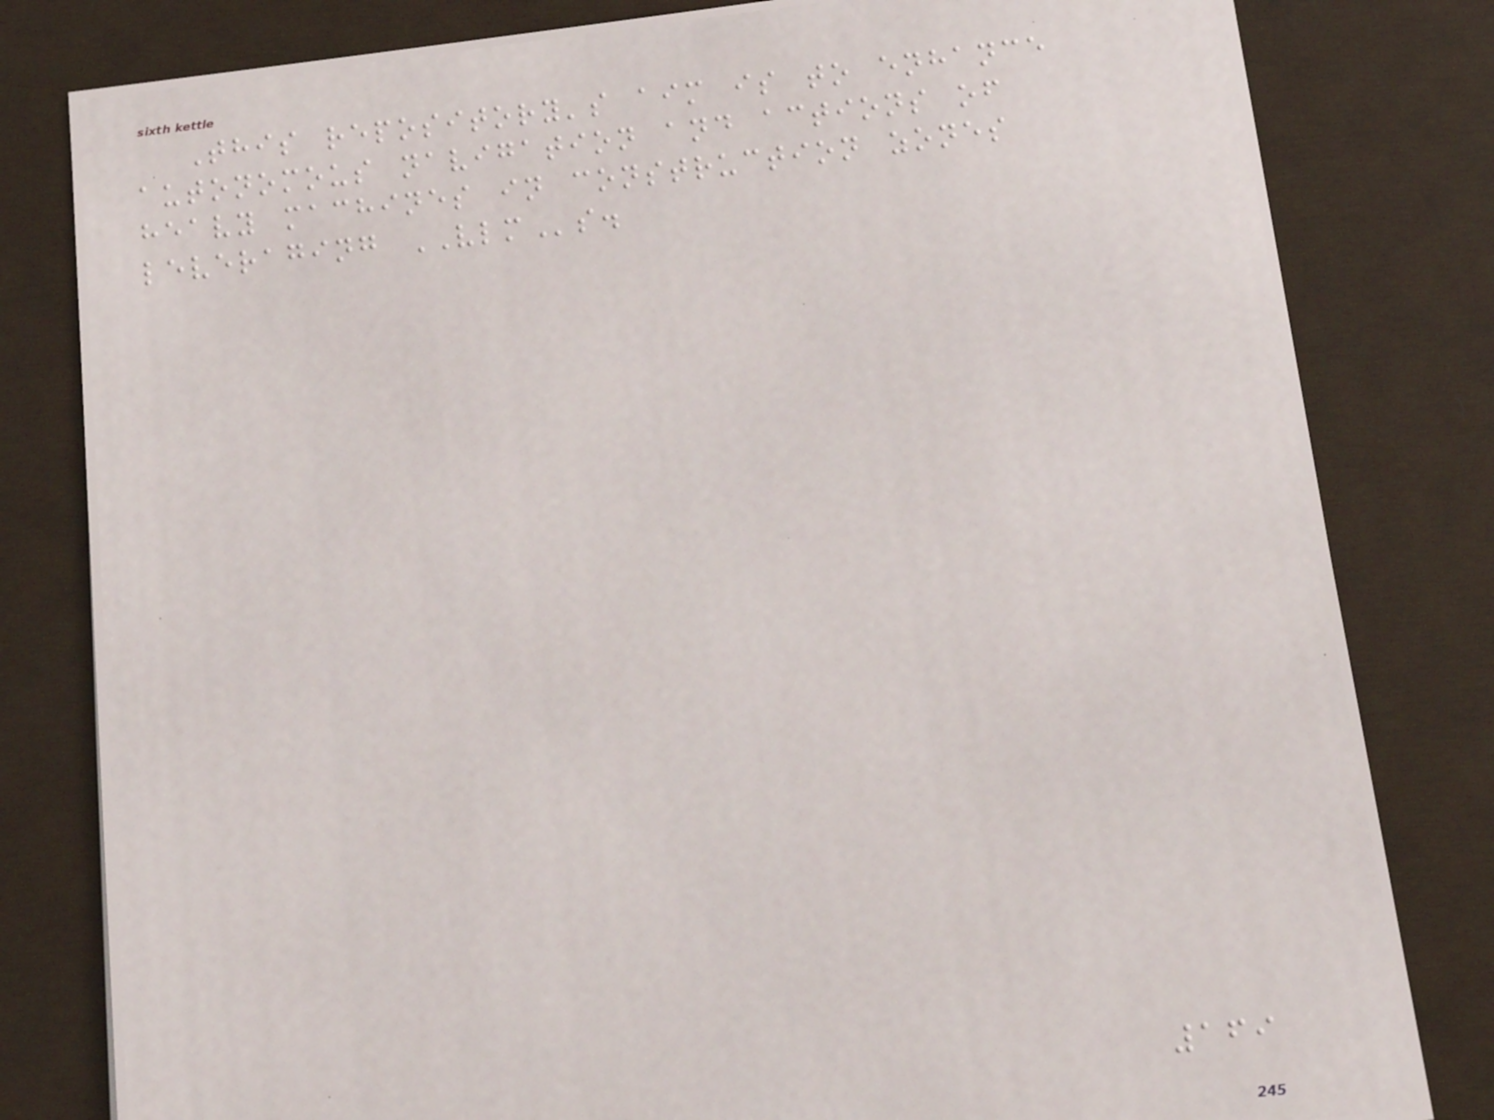This repository's aim is to enhance
autonomous navigation and actions of
heavy machines in construction zones
leveraging VLMs.
169
